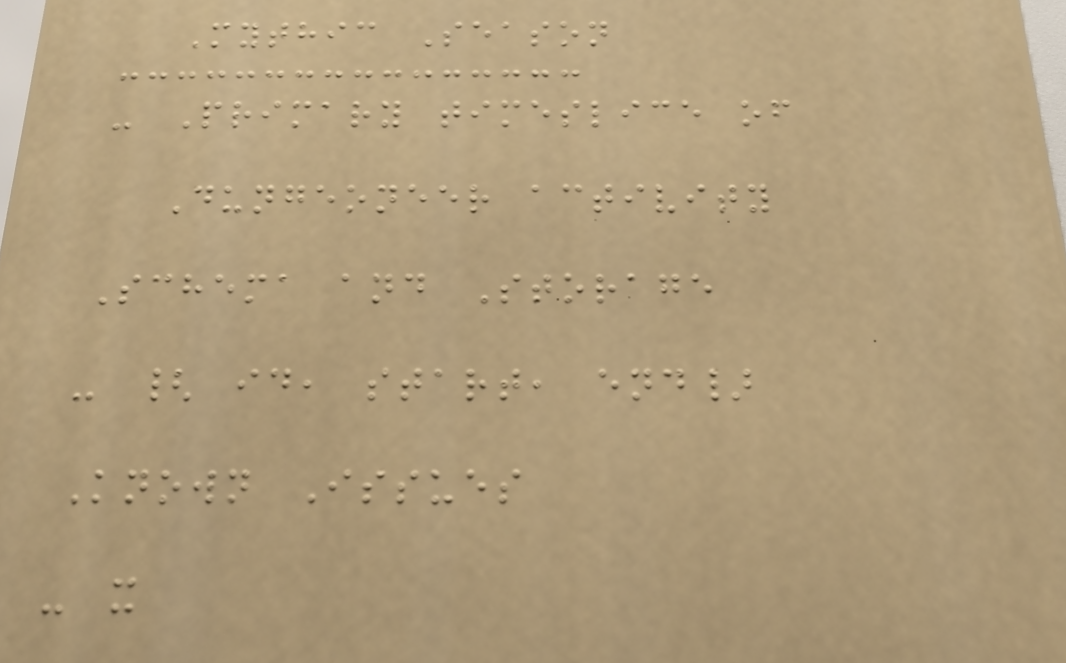Mythic Season
- Primary timeslice of
Dungeoneer activity
Schema and Storage
- { id, start, end}
Known Issues
- x
